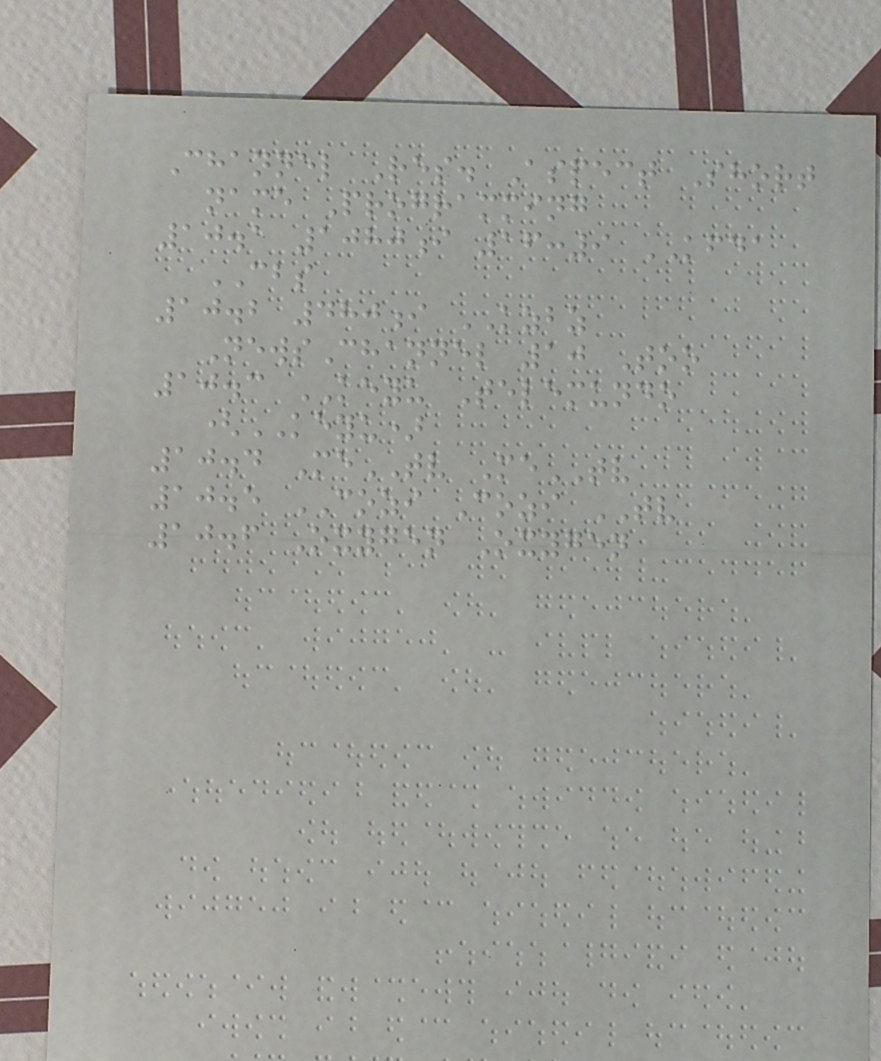Channel Res. Aspect Short
name Programming
10.1 1080i 16:9 KFDA
CBS
10.2 480i KZBZ
NewsChannel 10 Too
10.3 KEYU Telemundo
(KEYU)
10.4 MeTV MeTV
10.5 COZI Cozi TV
10.6 Oxygen Oxygen
